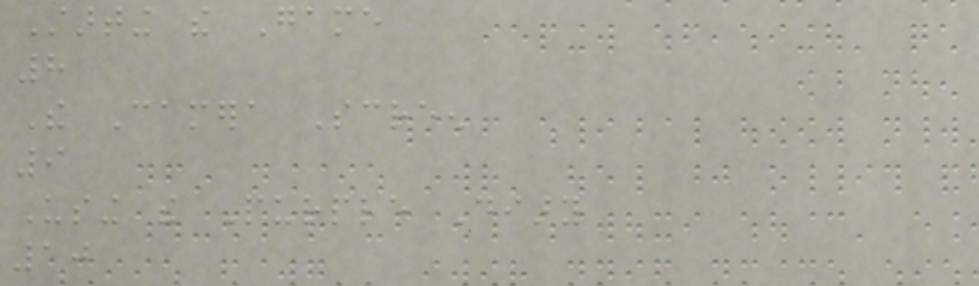Starting the Game
8
The Camera Screen
9
Using the Purple Diary
10
